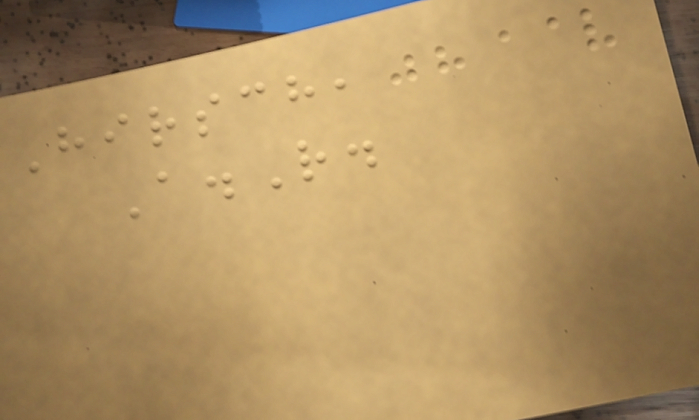Hirsch,
A.R.
